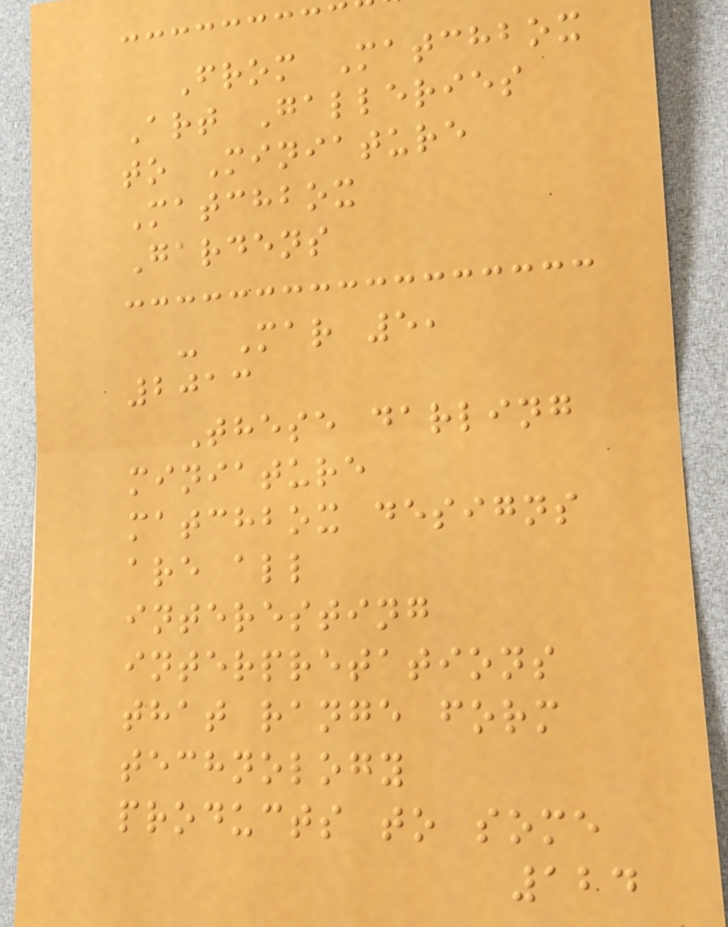From Matchbox
Art Galleries
to Miniature
Matchbox
Gardens
- Mar 5,
2013
These darling
miniature
matchbox designs
are all
interesting
interpretations
that range form
technology
products to some
124
